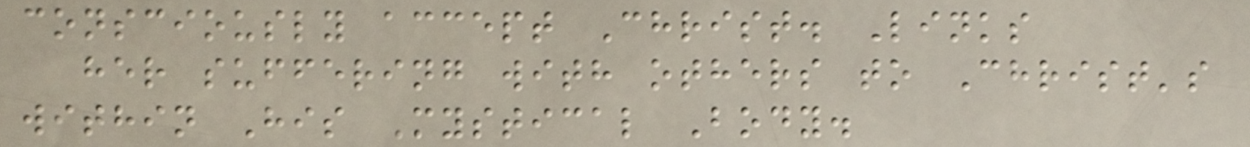consciously accept Christ. Links
her suffering with others to Christ's
within His Mystical Body.
